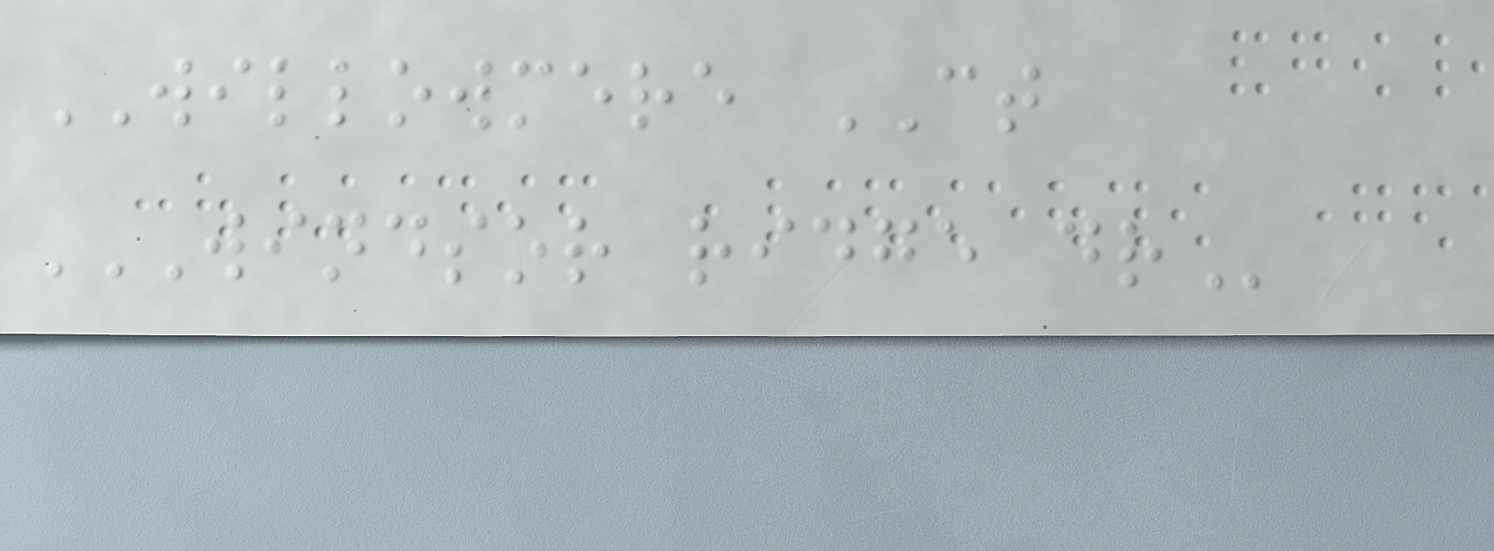WILLOWMERE CT
WINDSOR RIDGE DR
